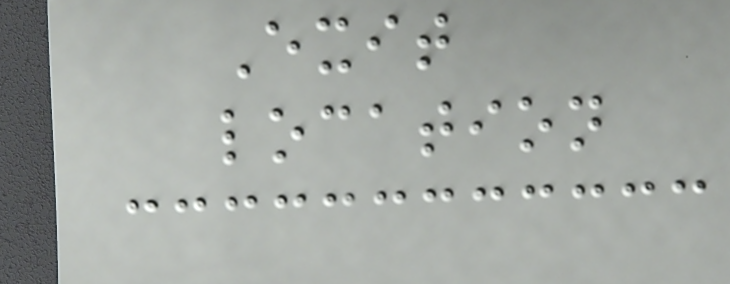Exit
location
